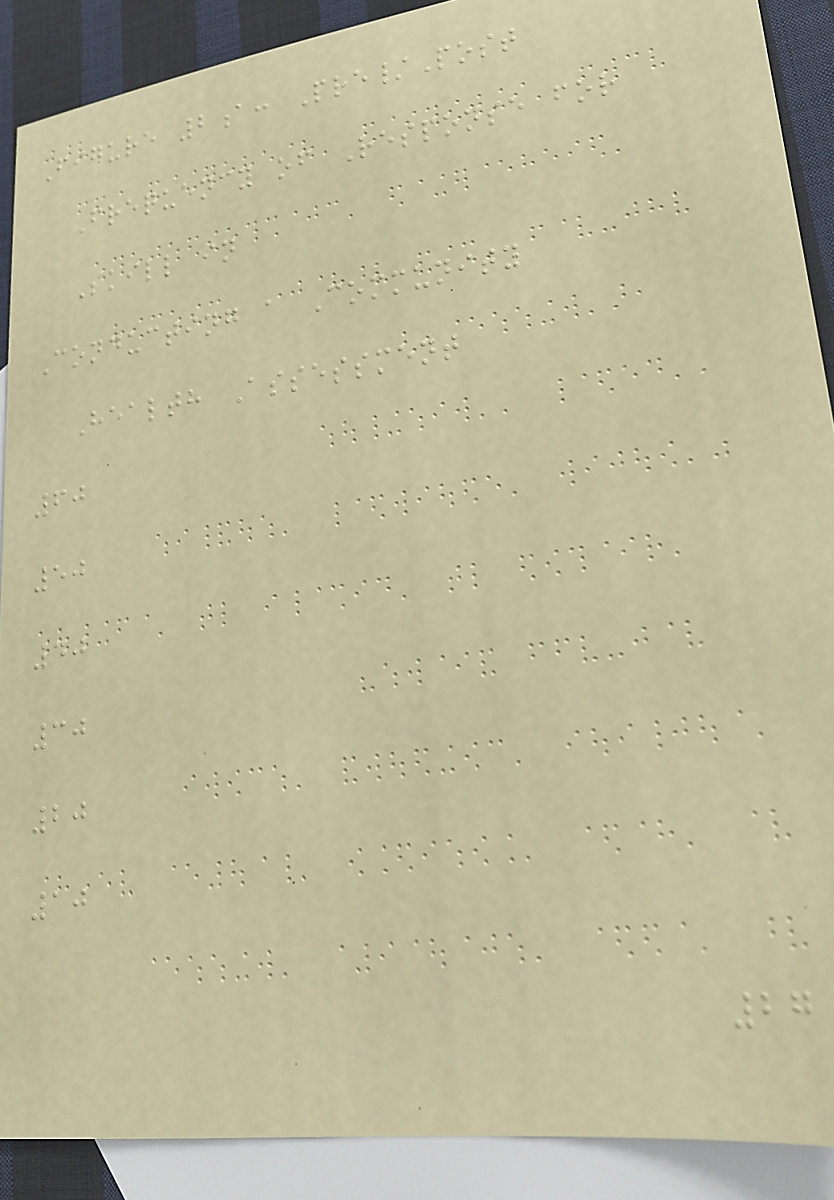Figure 2a: Pre/Post
Frequency of Response for
Skill in
Conducting a Community
Health Assessment
60
50
40
30
20
10
27
